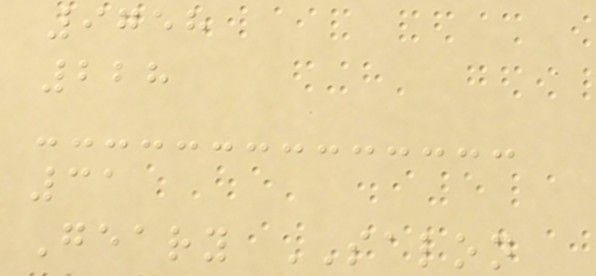9758
228
31
Geary SALON
